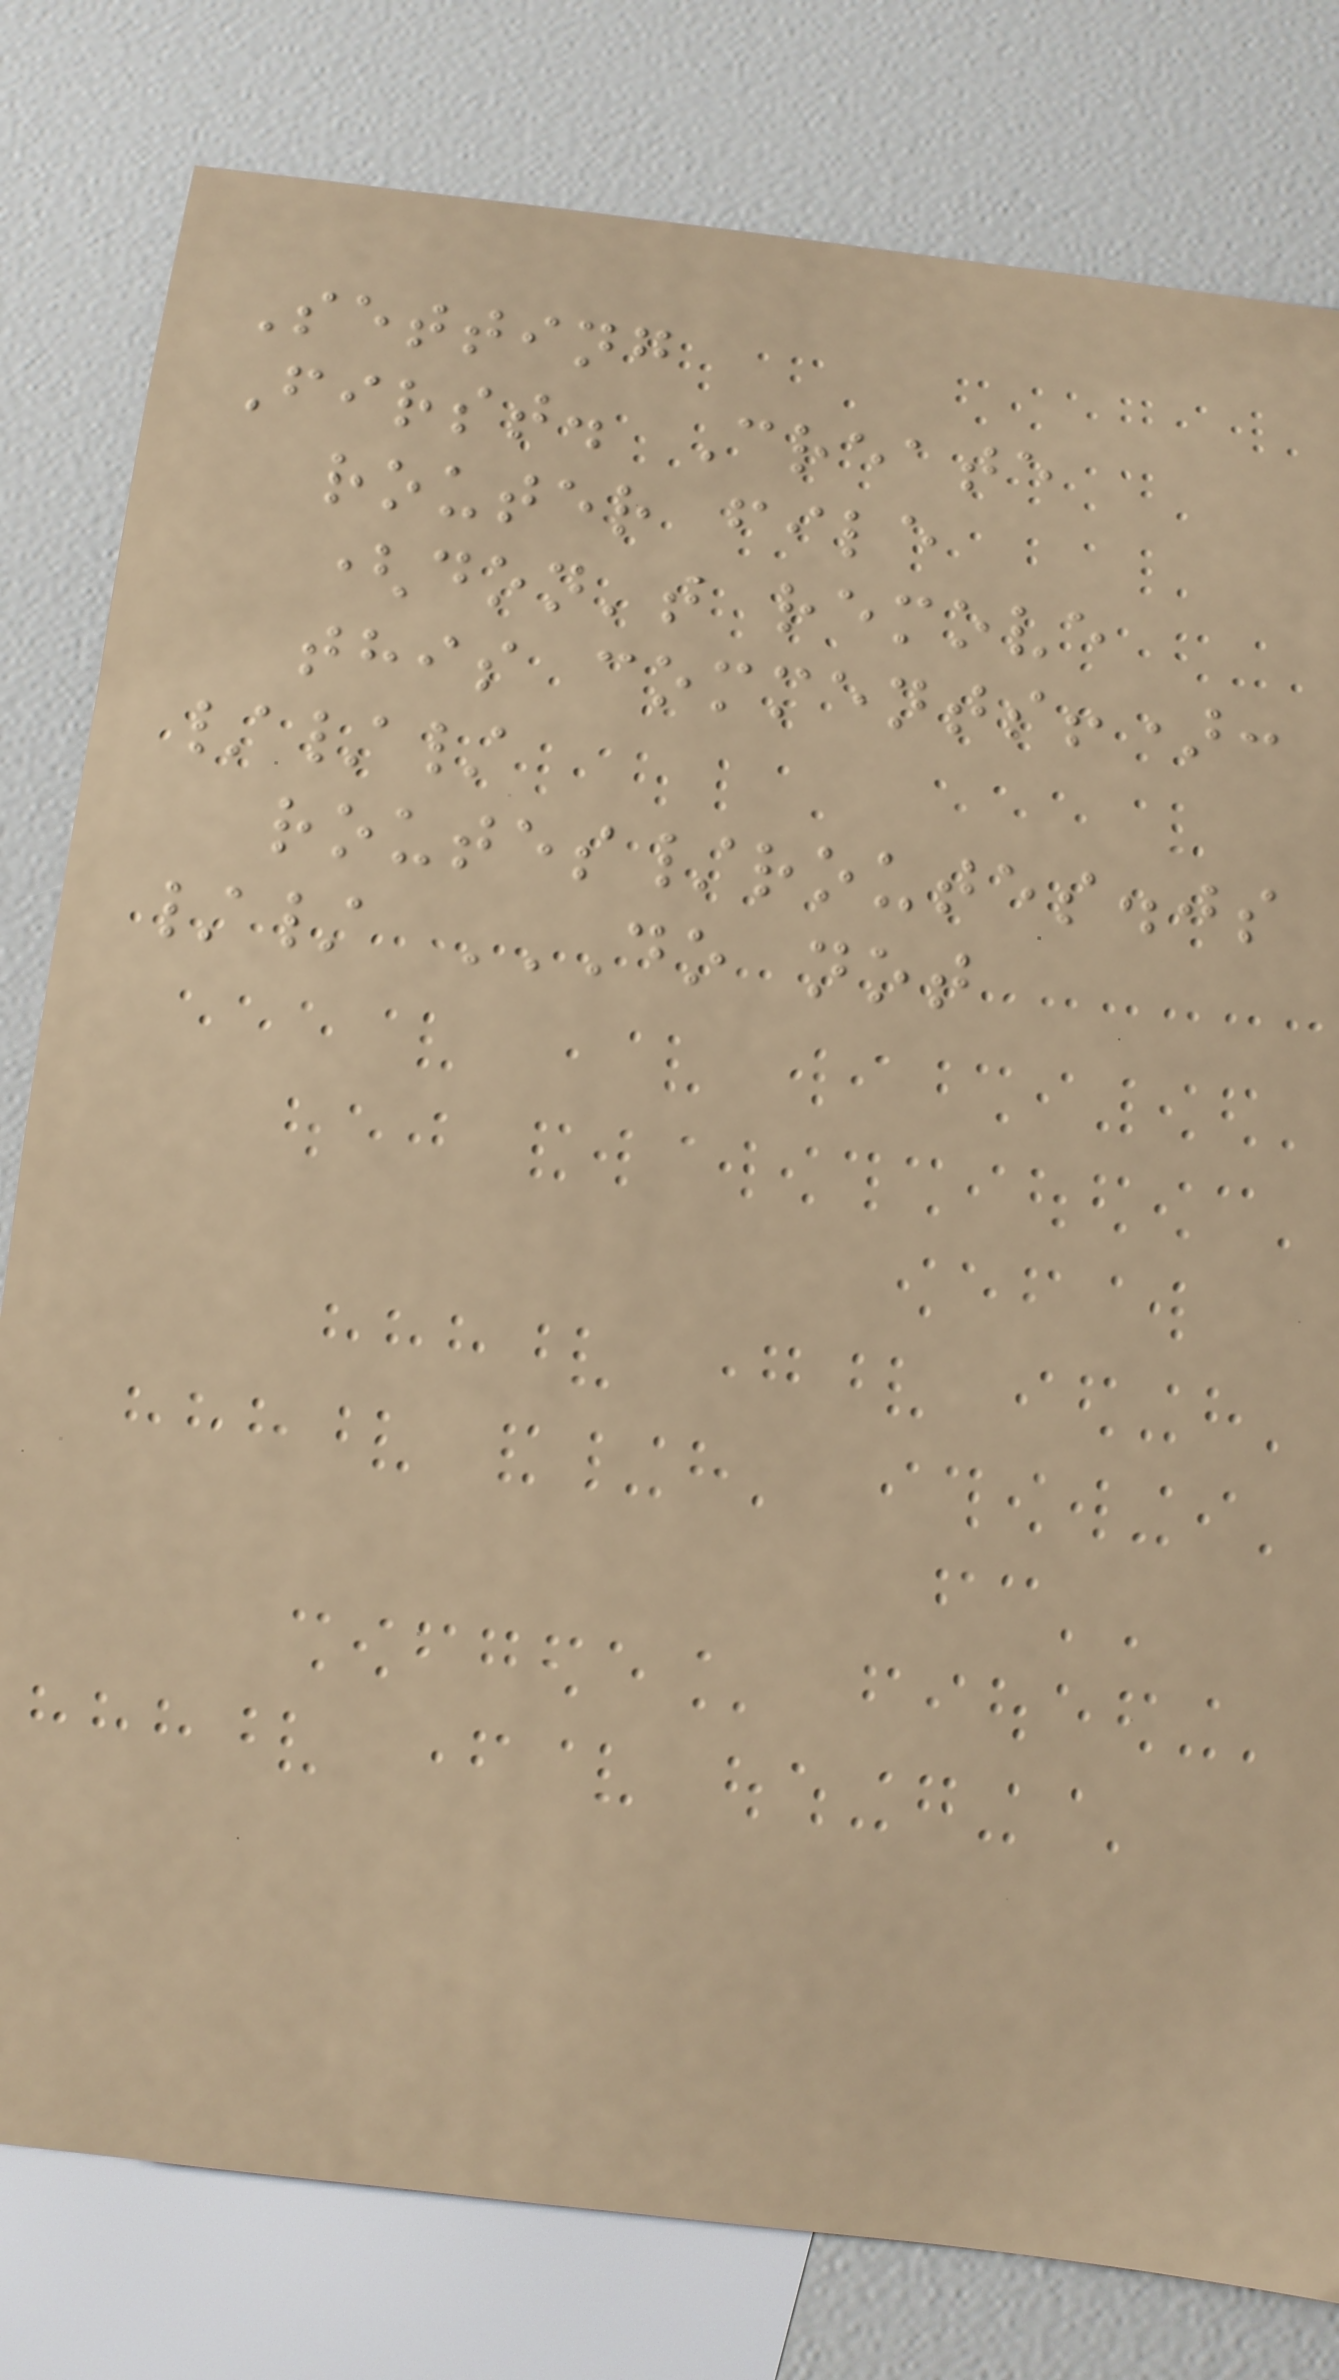Setting
First. Create
router file
(don't remove
this comments!):
///
routes/routes.js
// DO NOT
